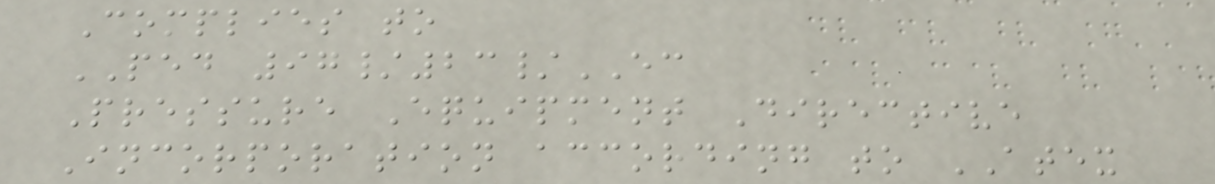Complies to
PED 97/23/EC
Pressure Equipment Directive
Incorporation according to ATEX
